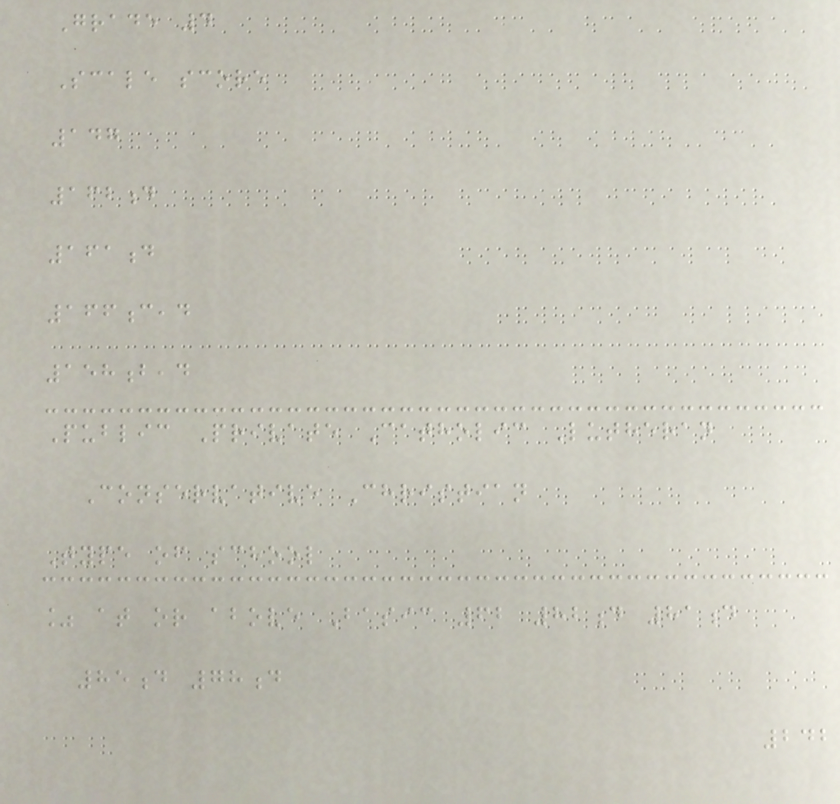Grade 4
Scale score
147
162d
161d
166c,d
158b,d
Public Private Catholic Lutheran
Conservative Christian
Type of school
% at or above Basic 62 82d 81d
85d 78d
242
